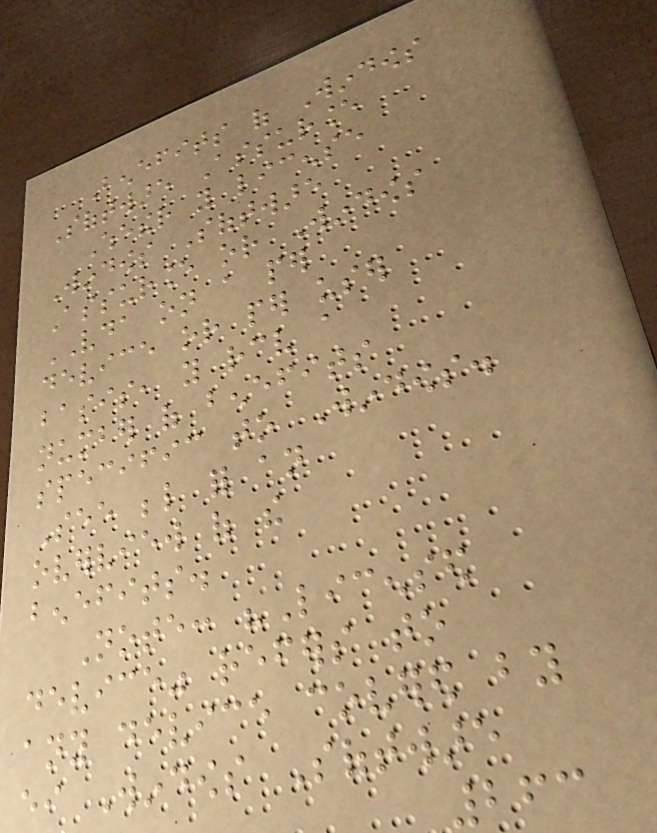Benefits of Windows
Software Assurance
Whether you license
Windows Software
Assurance or Windows
VDA on a per
device or per user
basis, you receive a
number of benefits
specific to Windows.
See below for an
overview of the
benefits.
Note: "Licensed
device" refers to
any device covered by
either Windows Software
263
